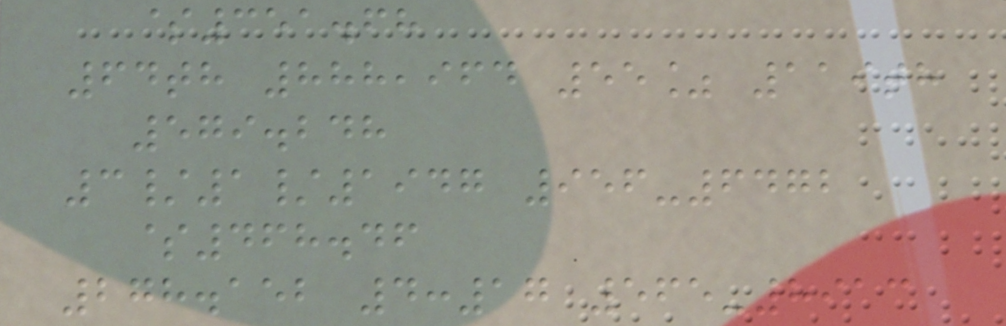$351.68
64th 888,964 55% 119th
579.248
3/1/1947 956-6472
$468.46
278.152 4:17 565-8913
